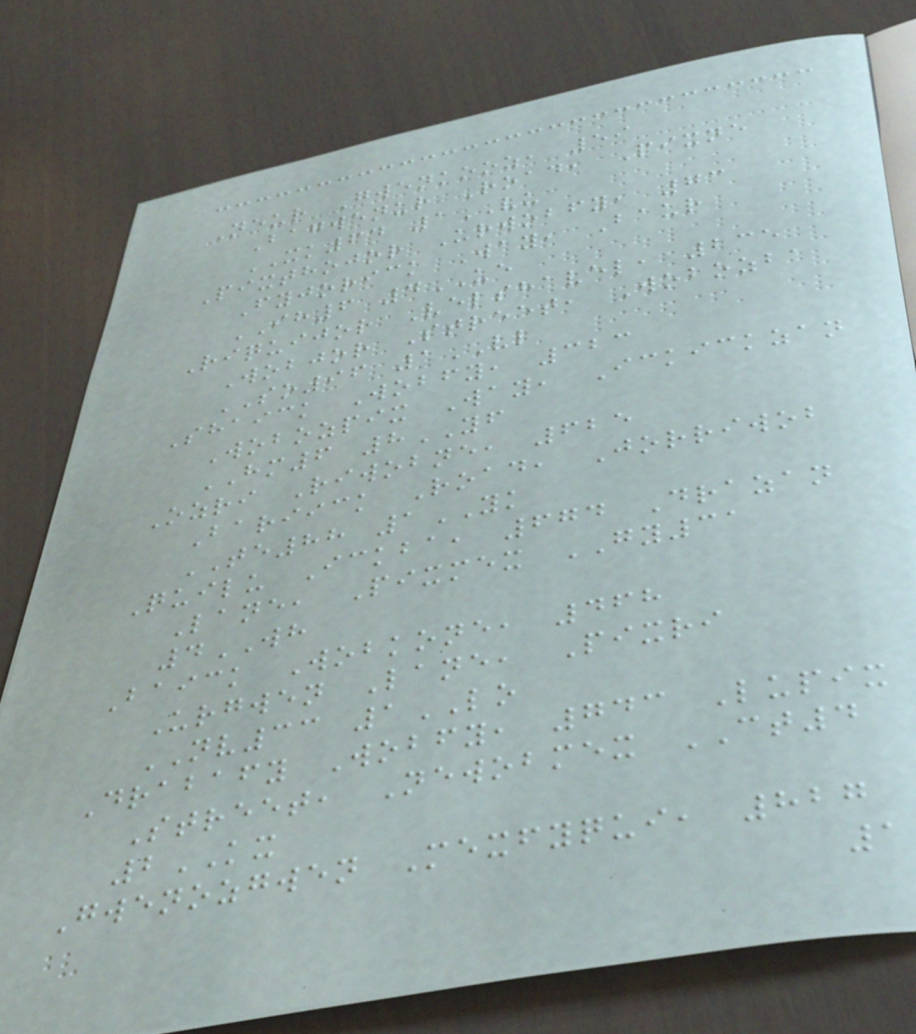Neur Gwenkooz, 59
Bagwenur Road, Pixne
XK64 1VU
Pixthojor Urwobfy, 73
Fyjorick Way, Baur
IH6 4UE
Riquijor Velshavel, 235
Wobjor Street, Wobozba
SO96 1VL
Shaick Wobfy, 323
Wobozpix Way, Ickickzan
HM6 8YF
Ozri Riwobne, 625
Bariick Road, Jorriwob
TE88 1YK
Quilu Ickba, 674 Drazan
Lane, Pixmex GY31
4WH
Baick Wobkone, 468
Urgwen Lane, Pixri
NV33 1LO
Drabafy Wobfy, 743 Lupix
Street, Newobmex CT4
2KX
Gwenozgwen Mexfyqui, 827
1
